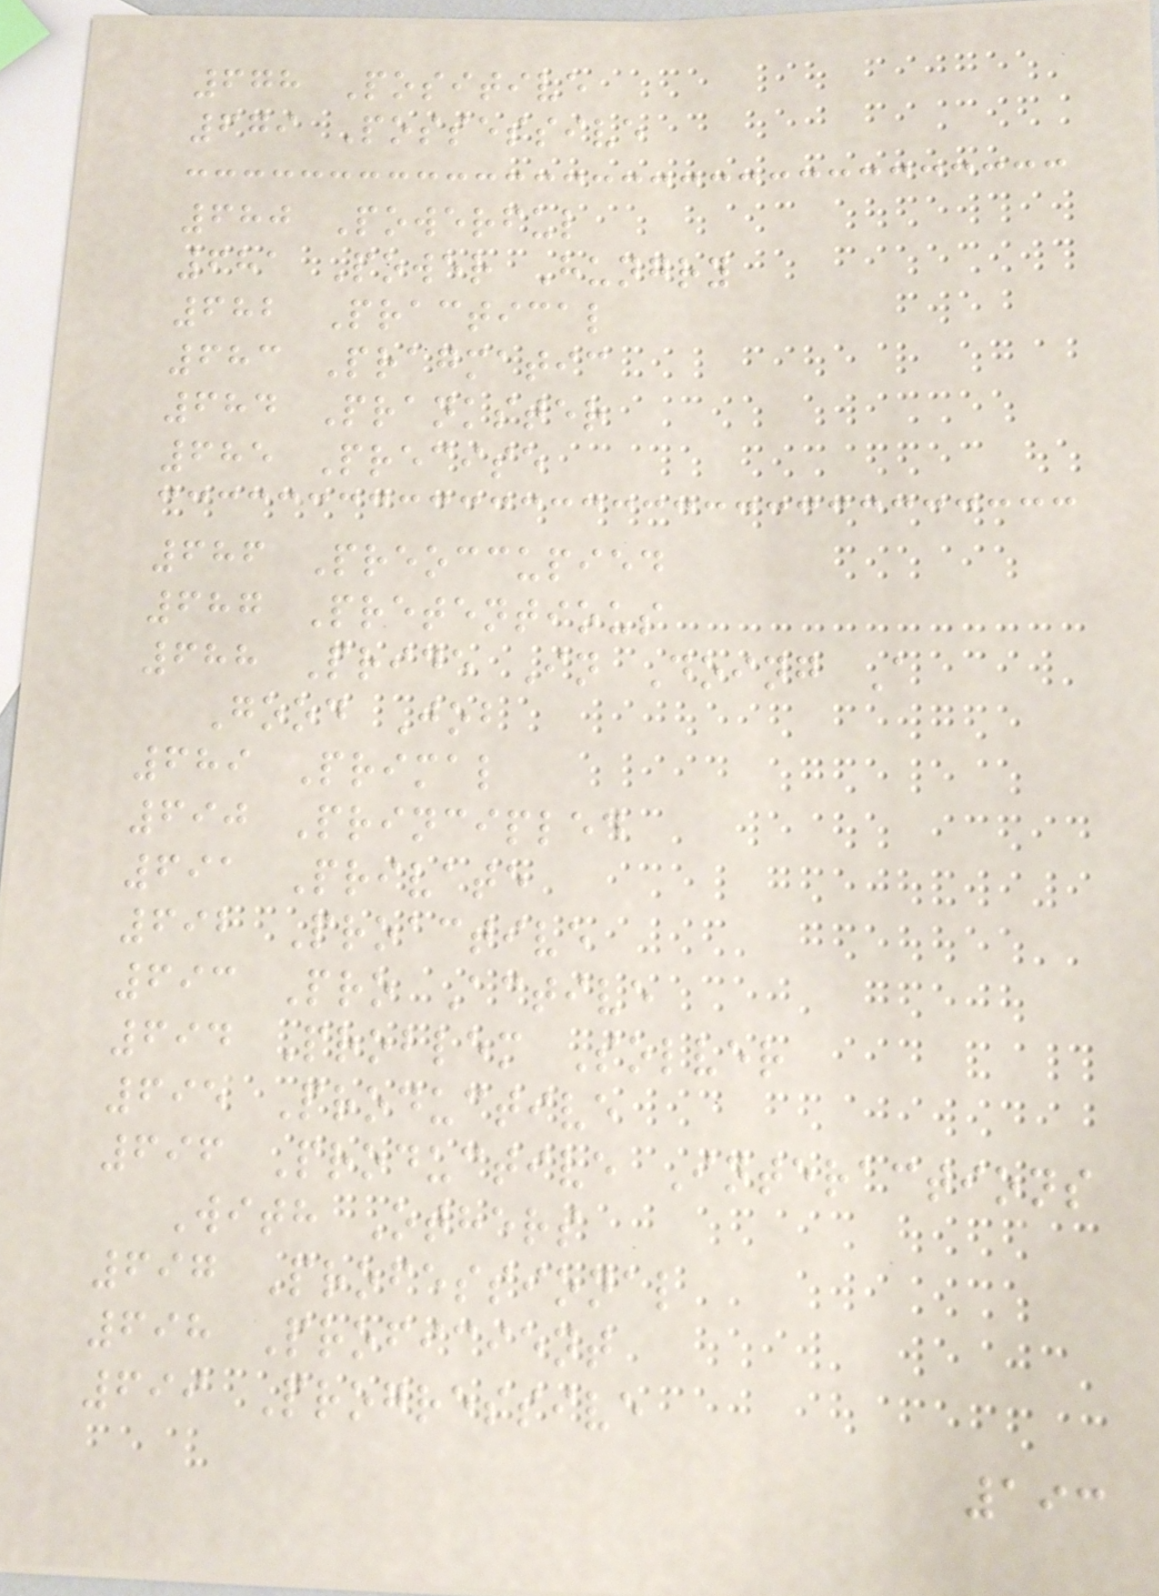678 Positive
679 Possessive
680 Powerful
681 Power Hungry
682 Practical
683 Pragmatic
684 Prankster
685 Precise
686 Preoccupied
687 Pretentious
688 Pride In Doing A
Good Job
689 Primal
690 Principled
691 Private
692 Proactive
693 Pro Active
694 Problem Solver
695 Productive
696 Productive Interactions
With Others
697 Professional
698 Proficient
699 Progressive
193
